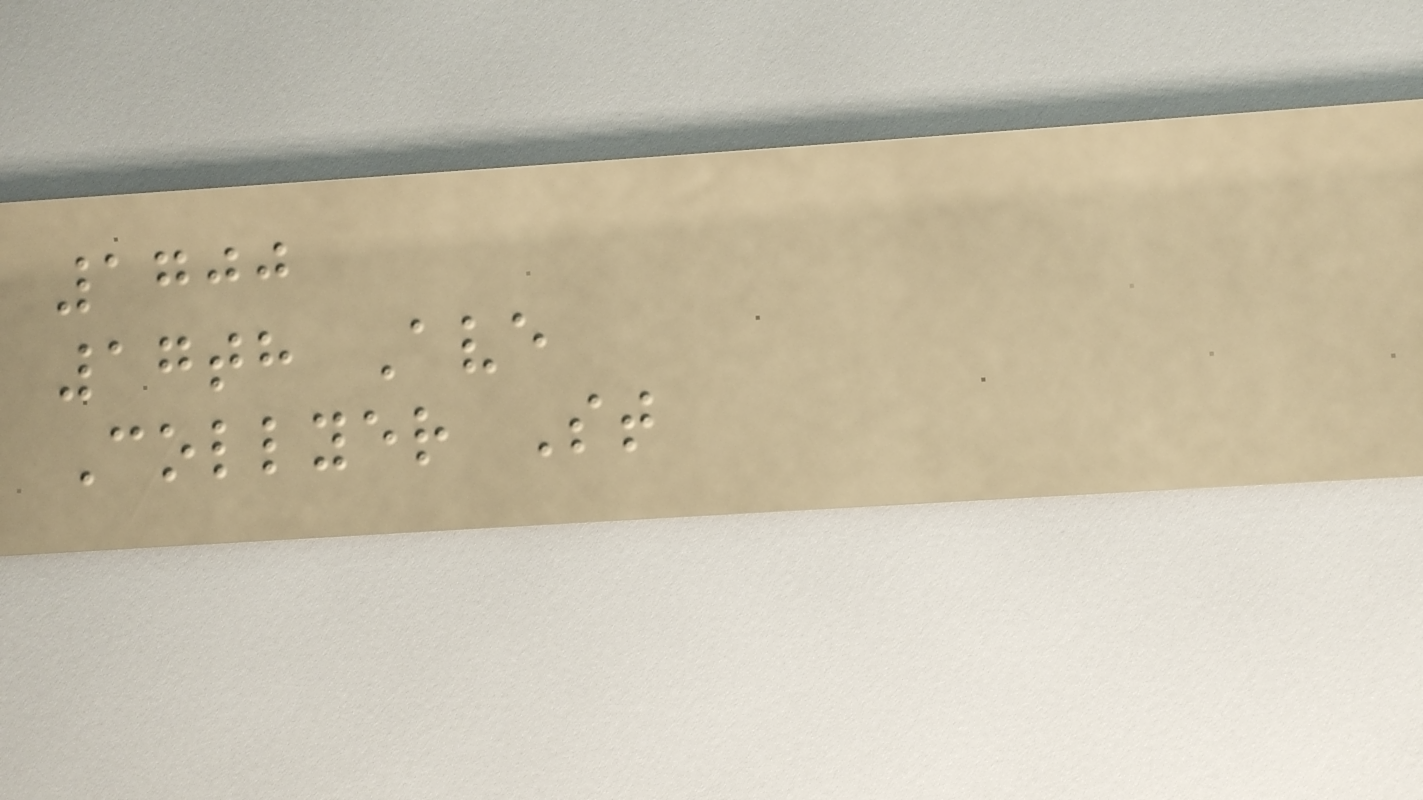1700
17th Ave
Collyer St
